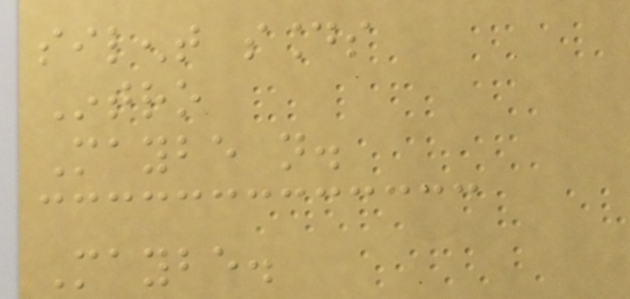silent sounds
Intro
Maybe not.
Maybe.
